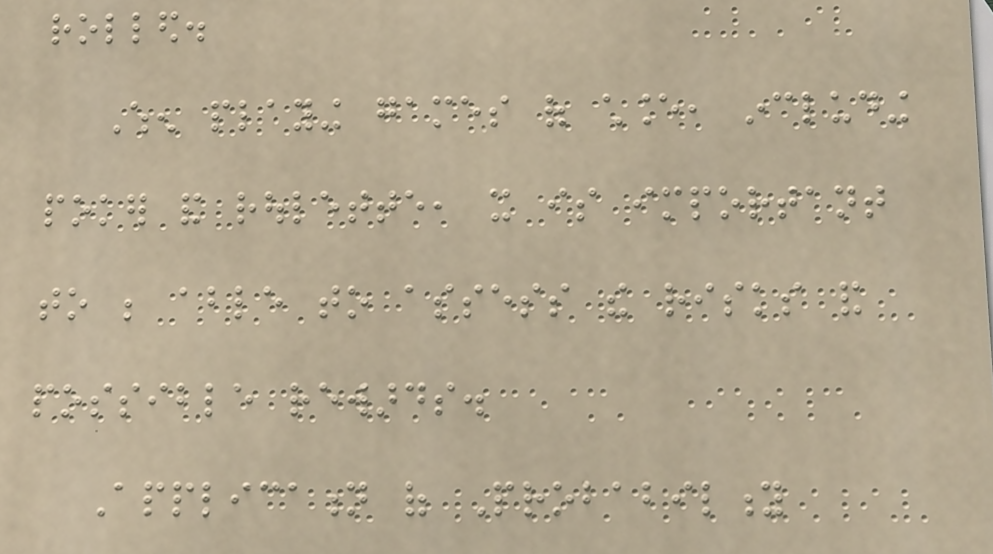rolled.
When playing games of chance, including
poker and roulette, it is important
to be able to assess the risks and
possible rewards.
Application of Probability
